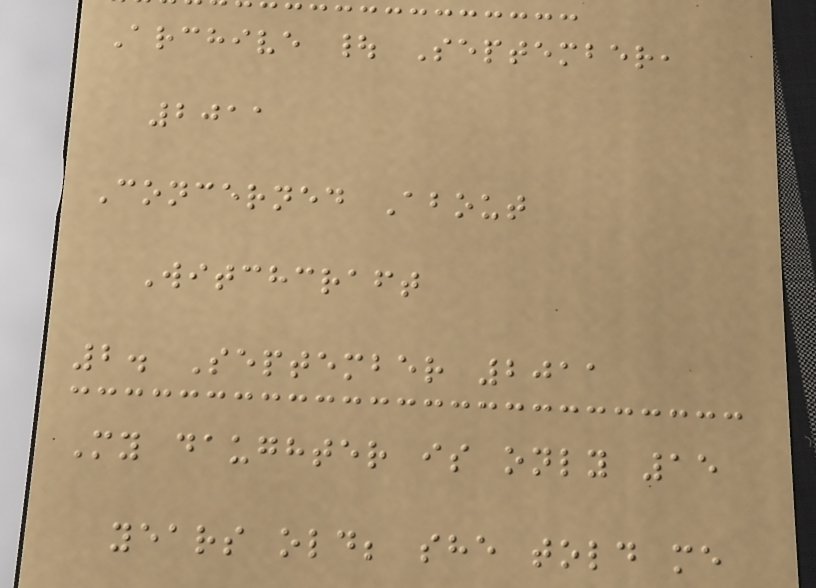Archive | September,
2011
Concerned About
Witchcraft
2. September 2011
My daughter is only 15
years old; she told me
